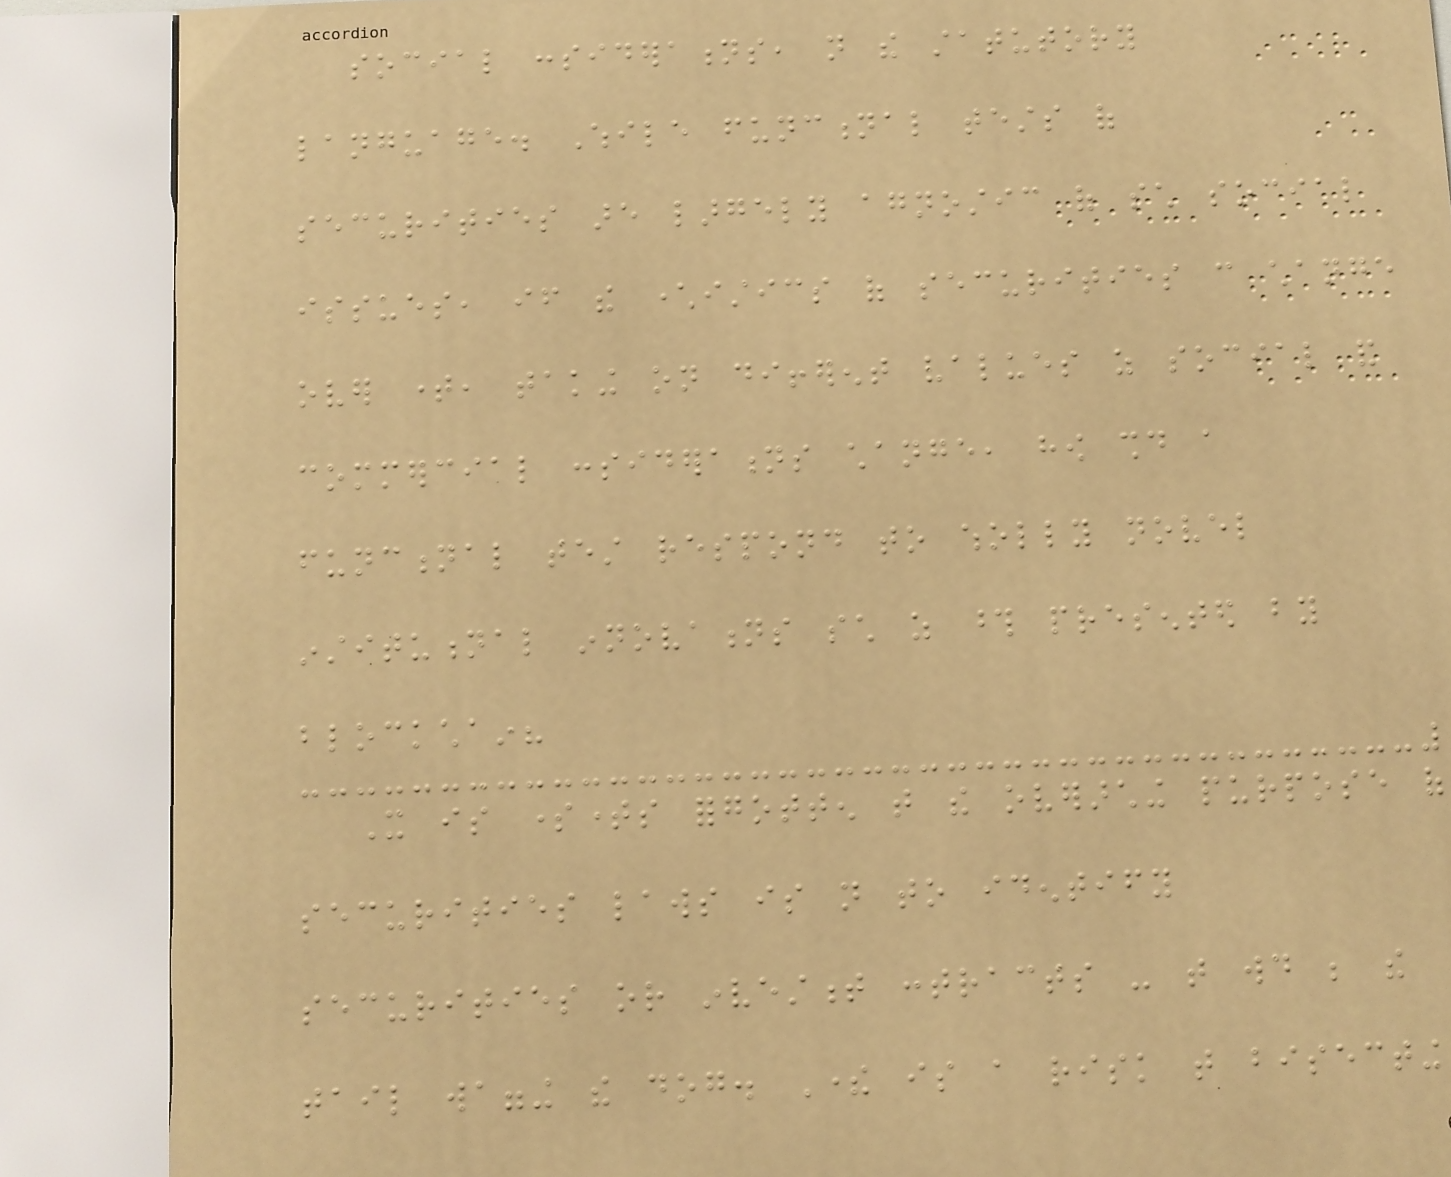social considerations, not the statutory
language. While functional tests of
securities are largely agnostic of such social
issues, if the characteristics of securities can change
over time, taking on different values as social and
commercial considerations change, how should a
functional test respond to wholly novel
institutional innovations such as those presented by
blockchain?
It is sometimes forgotten that the overarching purpose of
securities laws is not to identify
securities or investment contracts - that would be the
tail wagging the dog. There is a risk that bisecting
